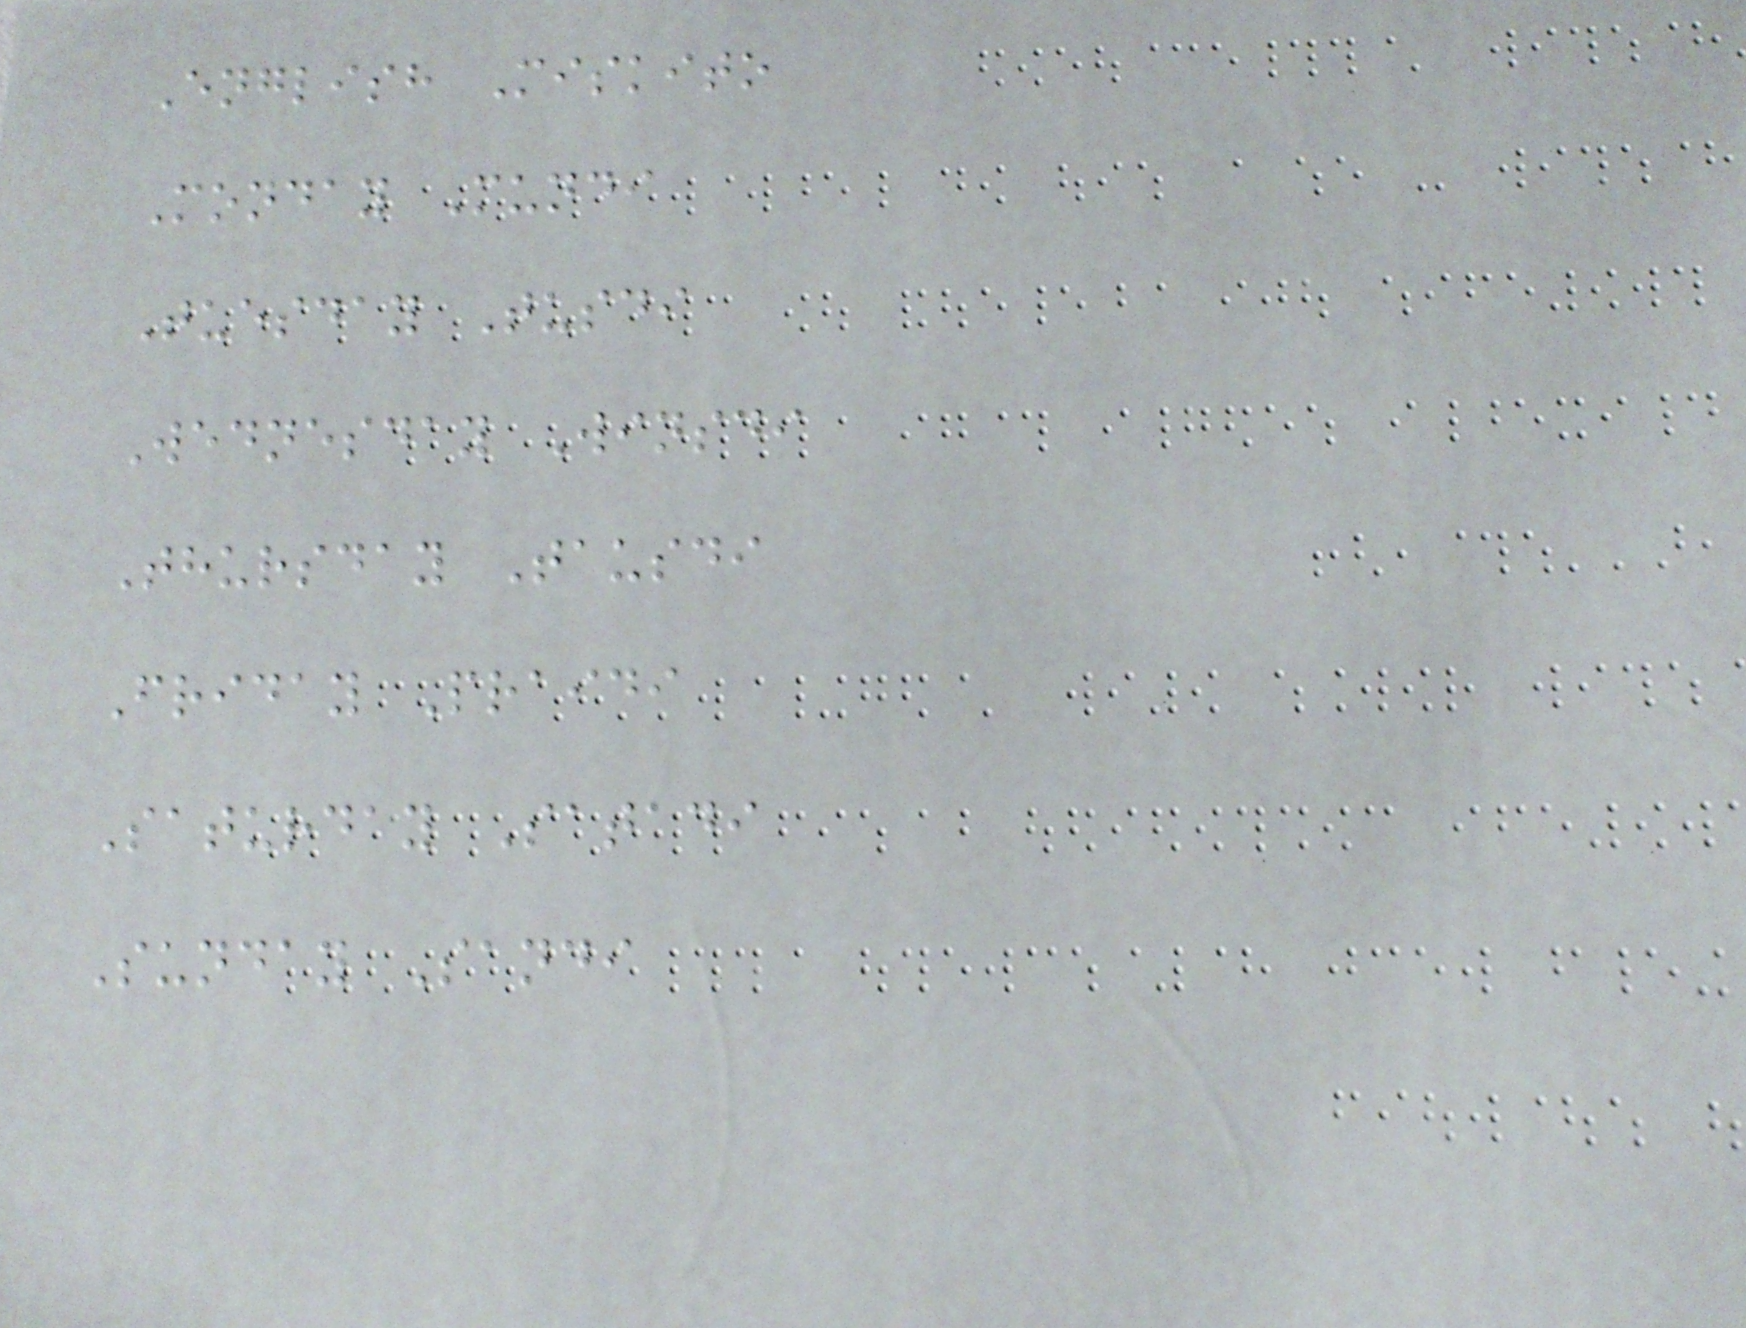English Miskito
Monday Mundi
Tuesday Tusdi
Wednesday Winsdi
Thursday Tausdi
Friday Praidi
Saturday Satadi
Sunday Sandi
